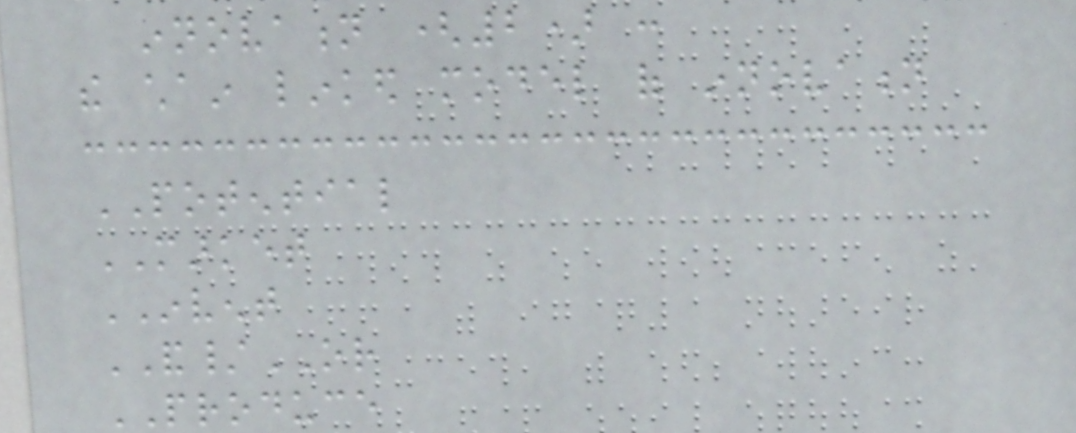innovation (2) :
the chain linked model of innovation
POTENTIAL
MARKET
INVENT
AND/OR
PRODUCE
